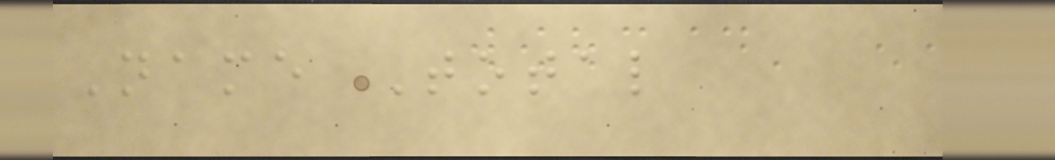Name Total
